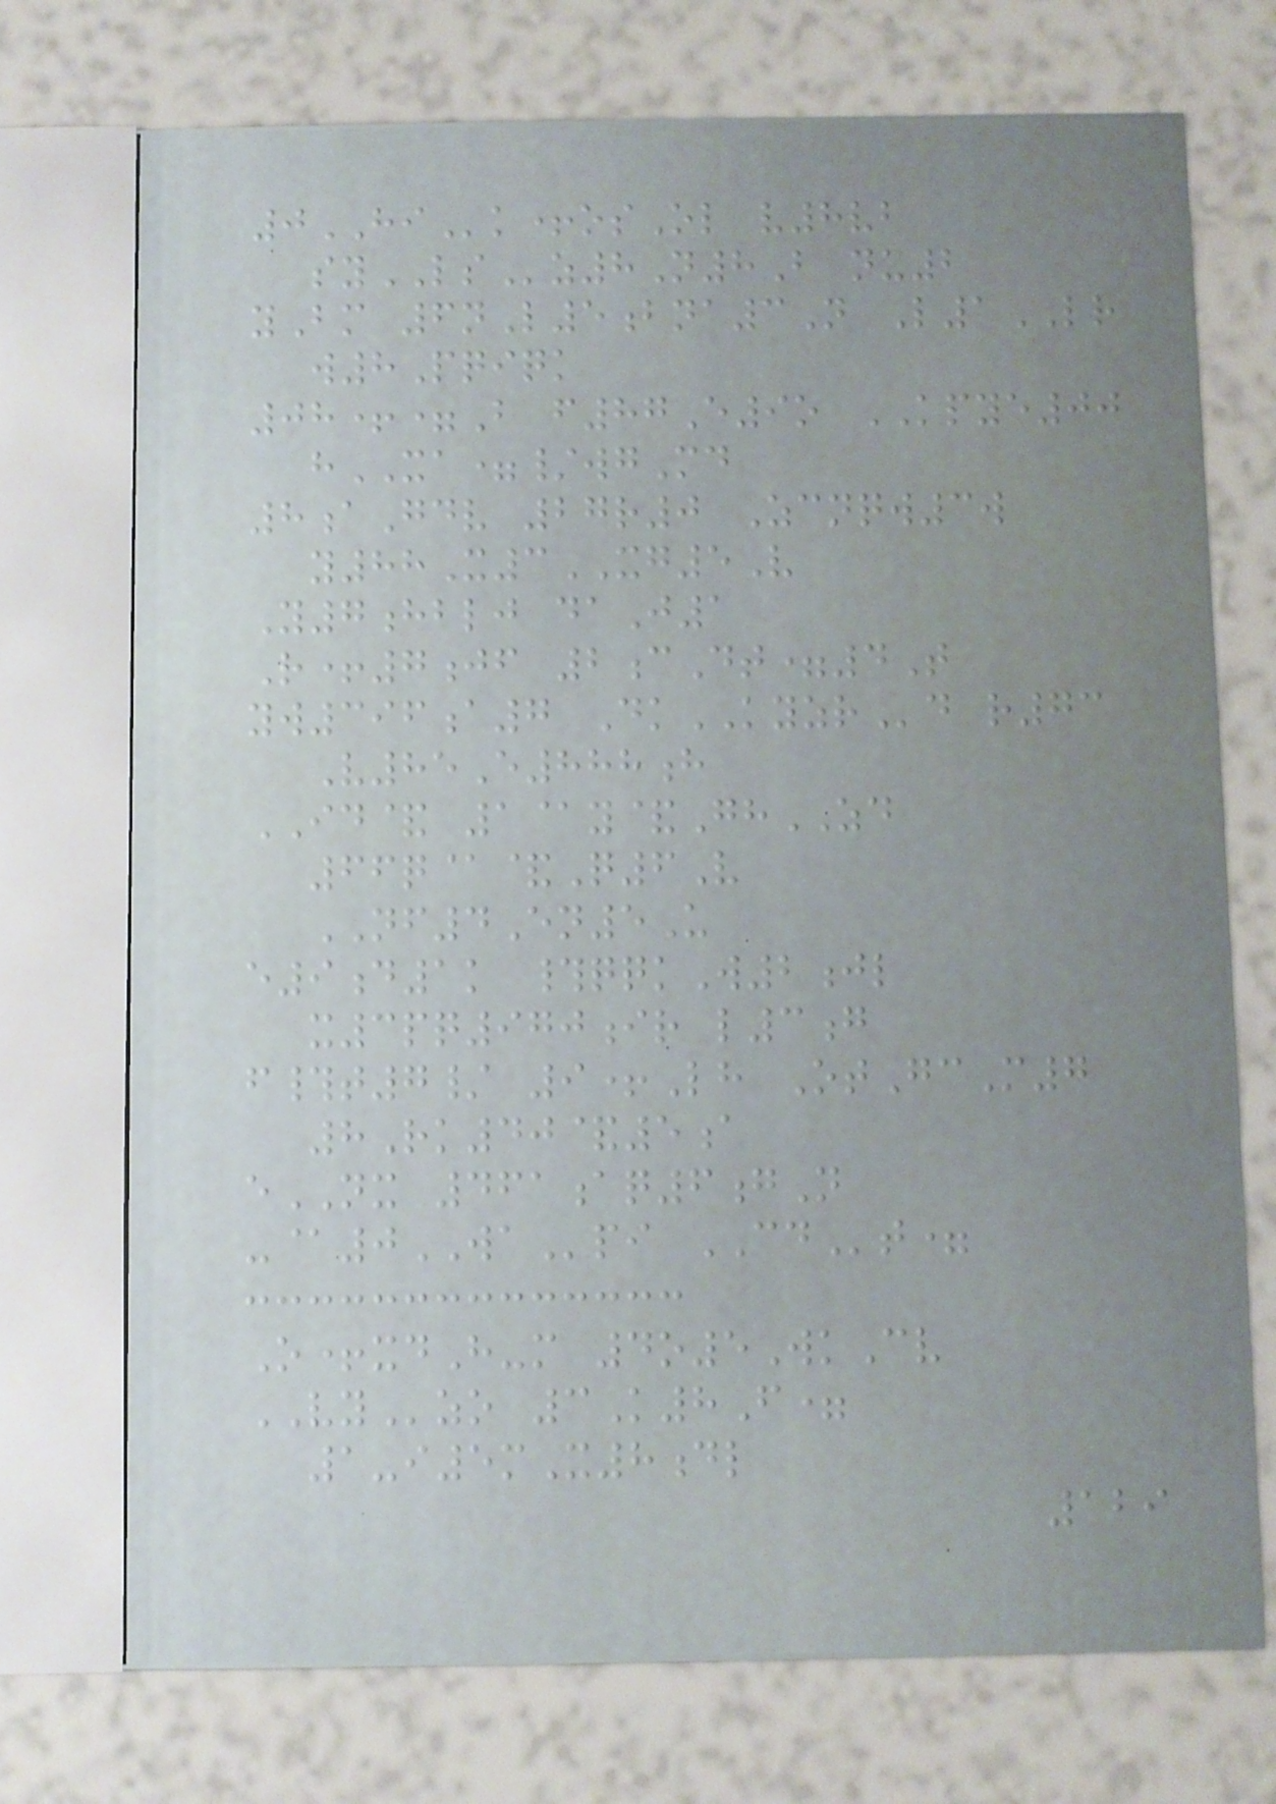0HIk+osOl v8vb
syLSz8N8B nu2
yBm 6nL5bna3N L1LR
w8Pqiqk
08+=B f87E9o KPYE00
hXA=/wgMd
8aGdv 27r0 Zcnqw3w
y88X3XG5V
Y7hblj daJ1
R+7jf 2cDt=4T
yw396a7 DkKYZRd r73
V85E888h
ID& 1@y&GhZD
66q@&Q6V
NF4En5U
e9d1k #qqkW2jl
x3pq970ir l3g
f#t7/ 9+Lh OtGcM7
8Rk40&5a
eNX 461aq6gN
-@0WApi CDt=
O+xdH-m 4o5WkCv
VYzo 3K8F=
1-i5mX8dl
129
